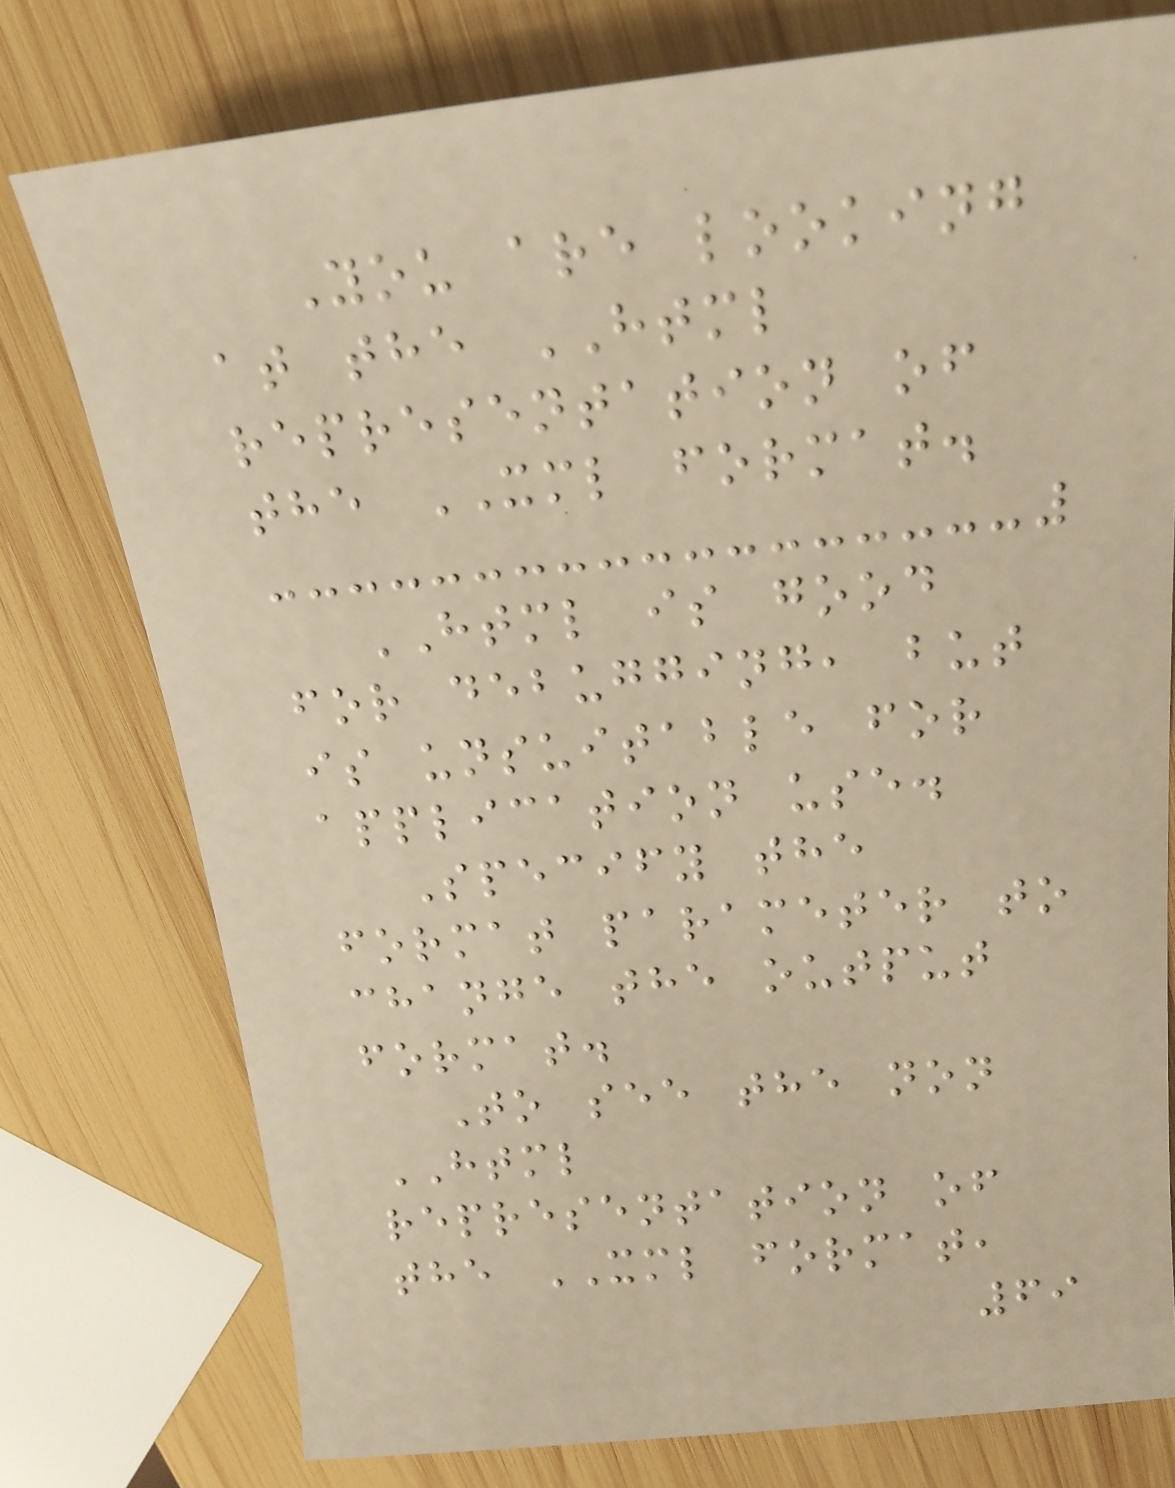You are looking
at the HTML
representation of
the XML format.
HTML is good
for debugging, but
is unsuitable for
application use.
Specify the
format parameter to
change the output
format.
To see the non
HTML
representation of
the XML format,
69
